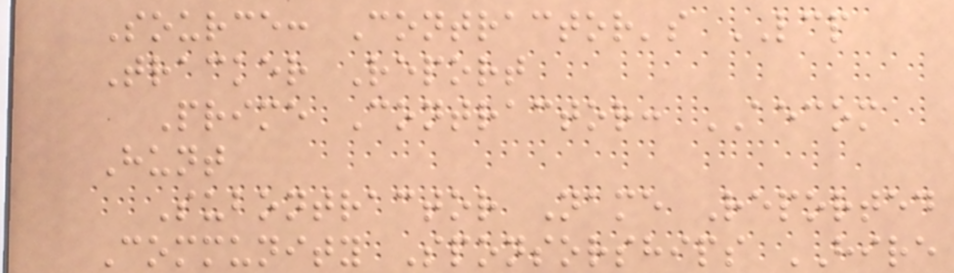Source: Contractor's LCP
Tracker Report
Prime Contractor: AECOM
Hunt
Subontractor Name Reported
Community Sponsorships HIRE
